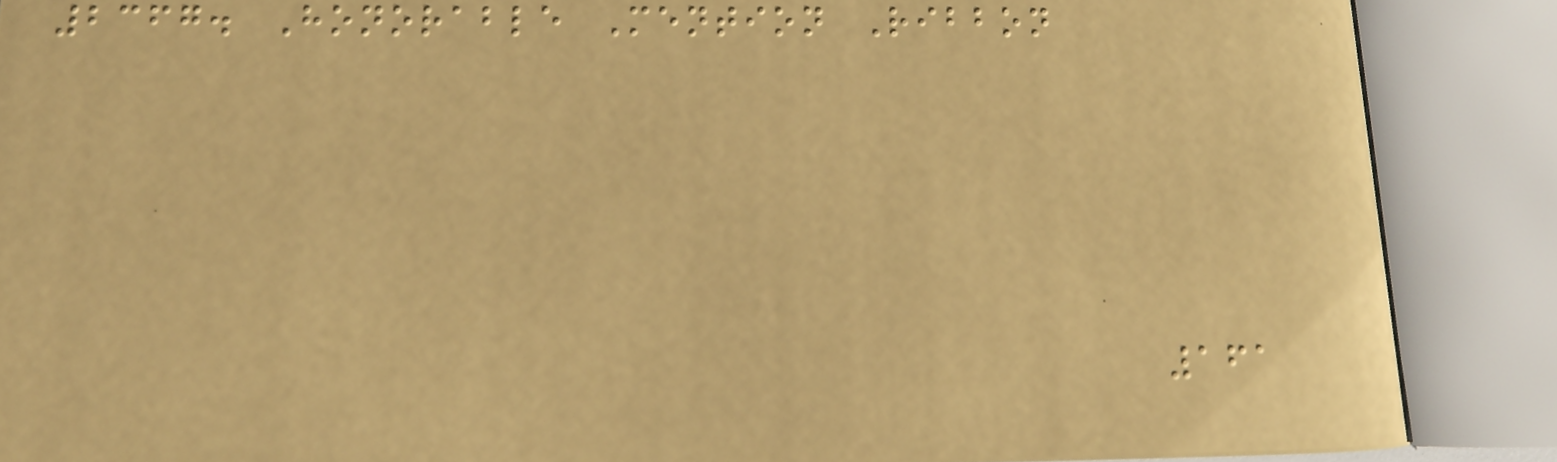2367. Honorable Mention Ribbon
161
